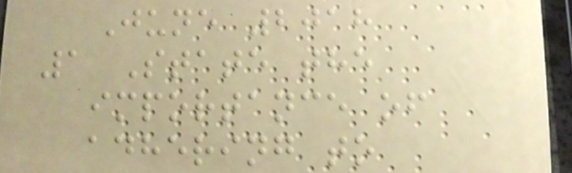June 2018
1 State the
importance of
adhering to
